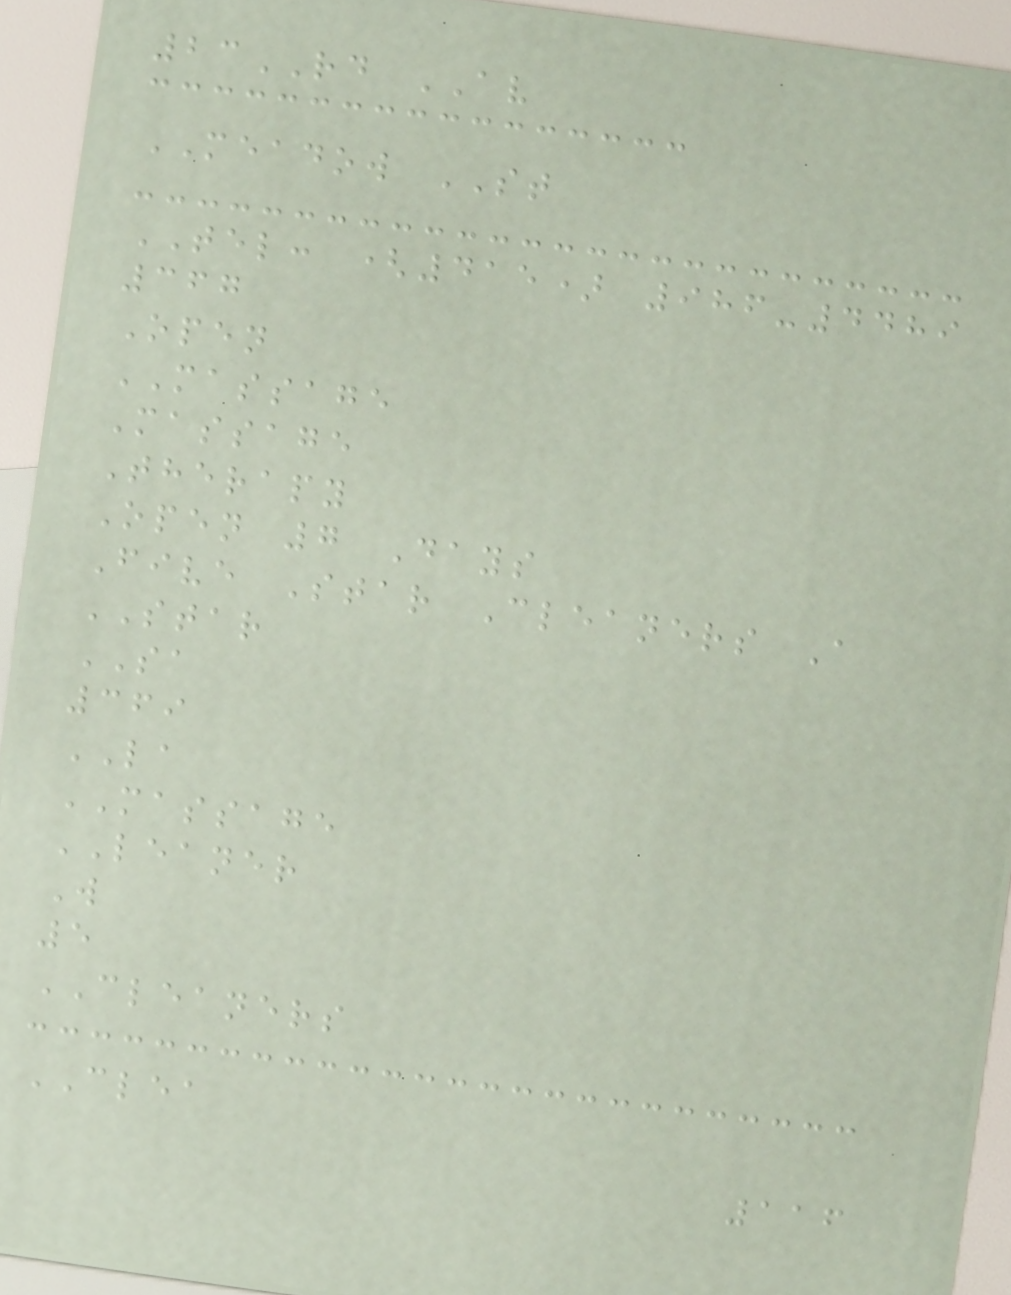23RD AV
MEADOW ST
TEL: (415) 986-4489
367
Open
MASSAGE
Massage
Therapy
Open 7 Days
Five Star Cleaners A
STAR
SA
369
LA
MASSAGE
LEANER
W
5
CLEANERS
CLEA
116
